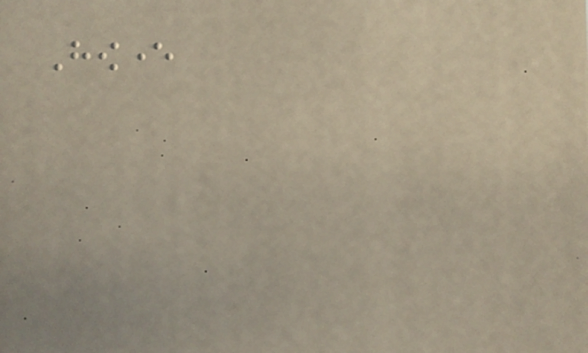However
